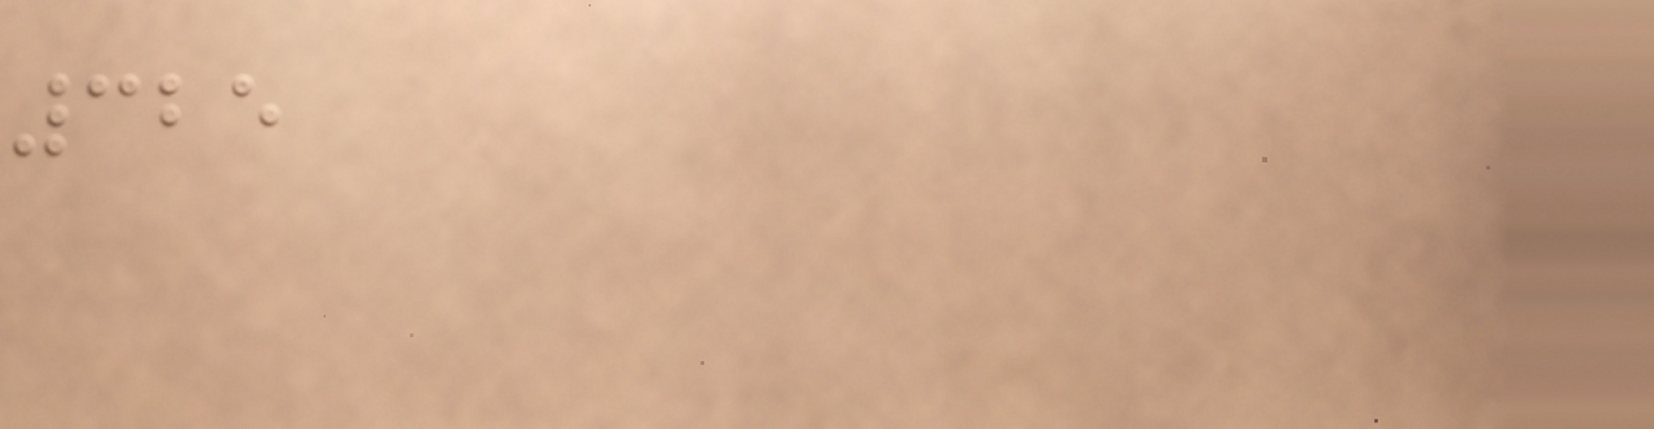325
